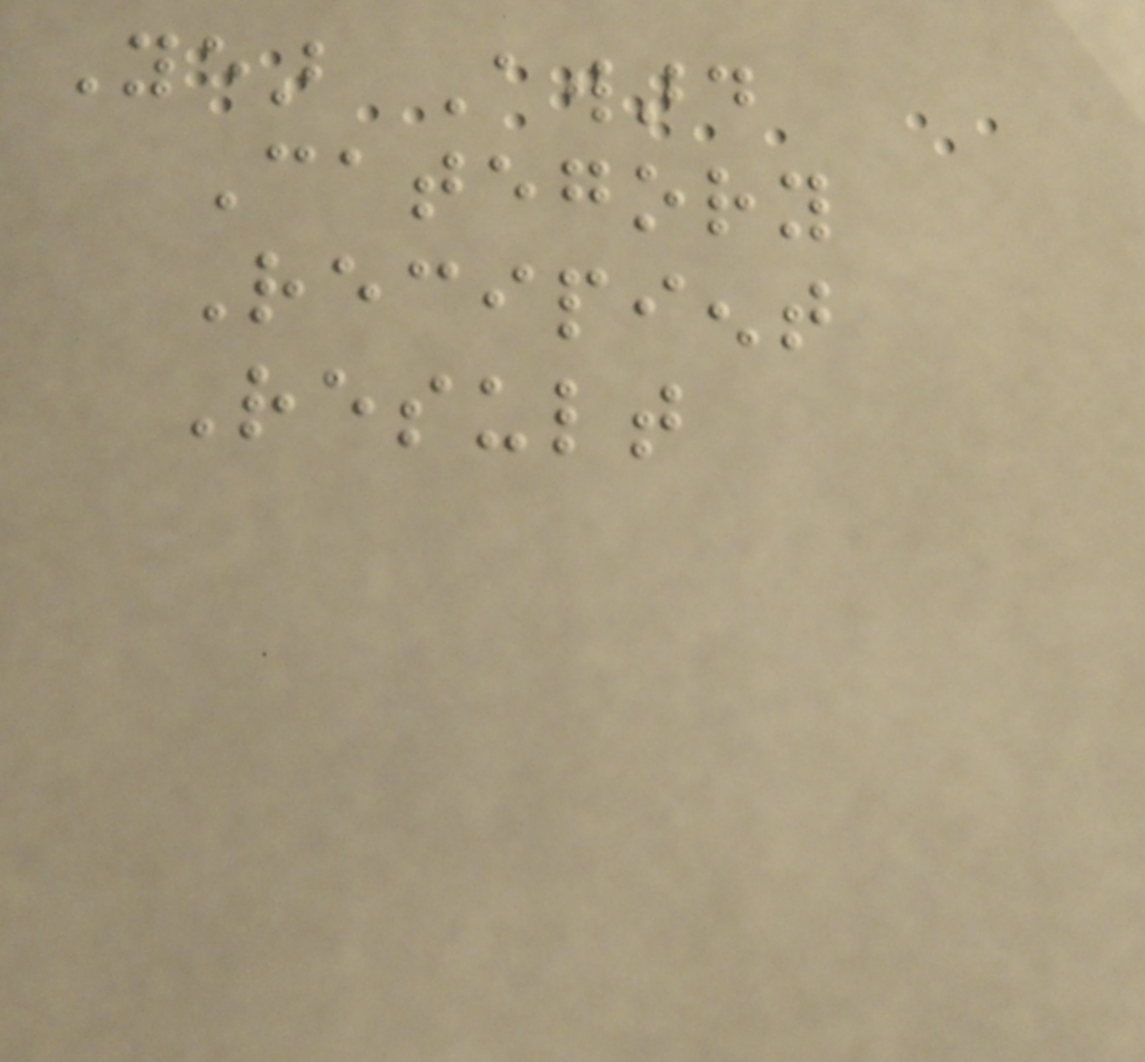Year Award
Category
Recipient
Result
